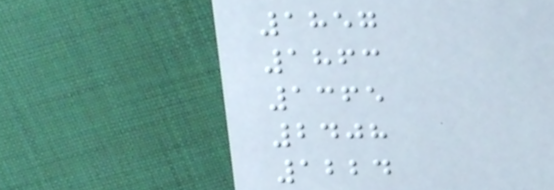1857
1863
1365
2408
1224
